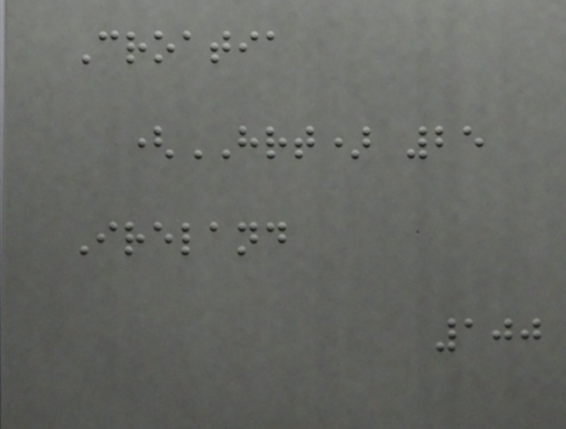Croatia
(HRT) 25
Ireland
100
